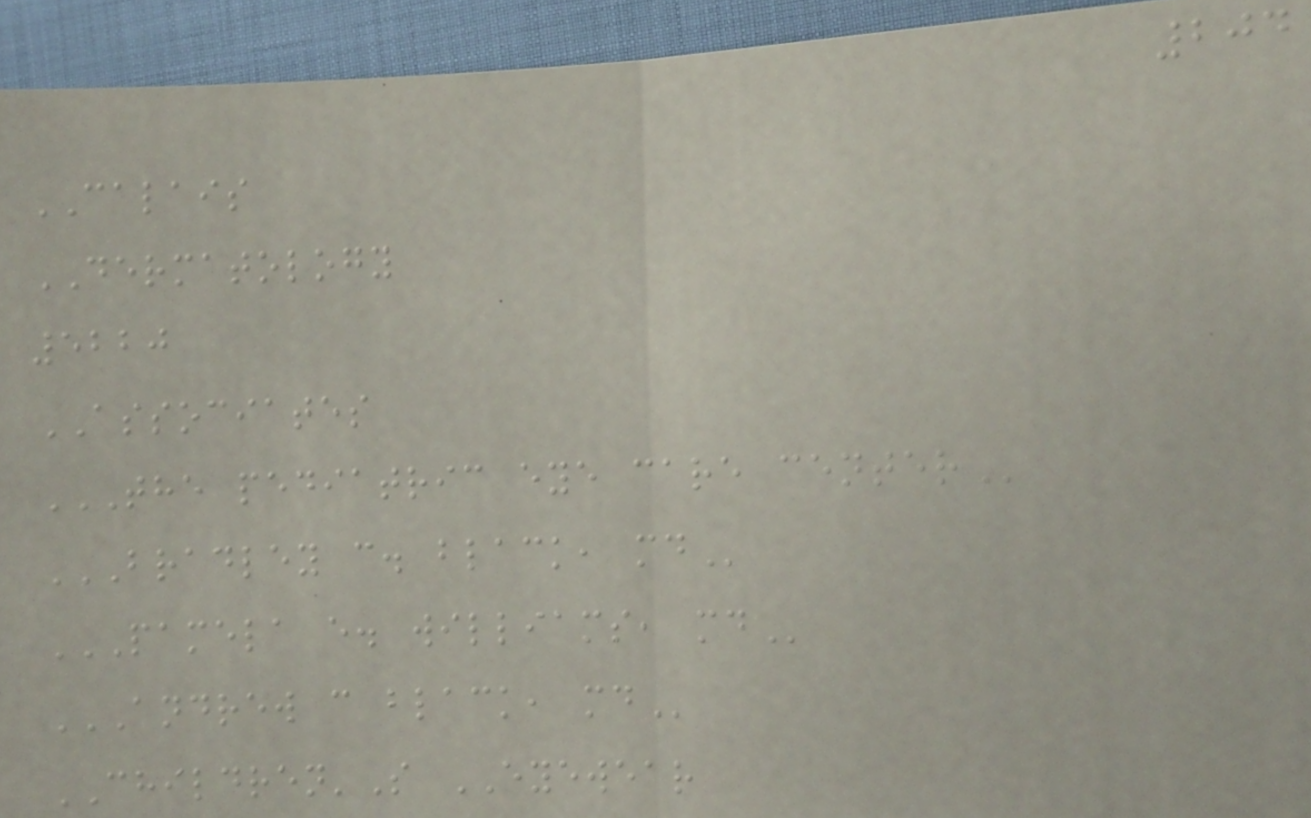204
CALAIS
DERMATOLOGY
5220
ASSOCIATES
THE PEDIATRIC EYE CARE CENTER
BRADLEY C. BLACK, MD
PAMELA E. WILLIAMS, MD
ANDREW C BLACK, MD
CHILDREN'S EYEWEAR
